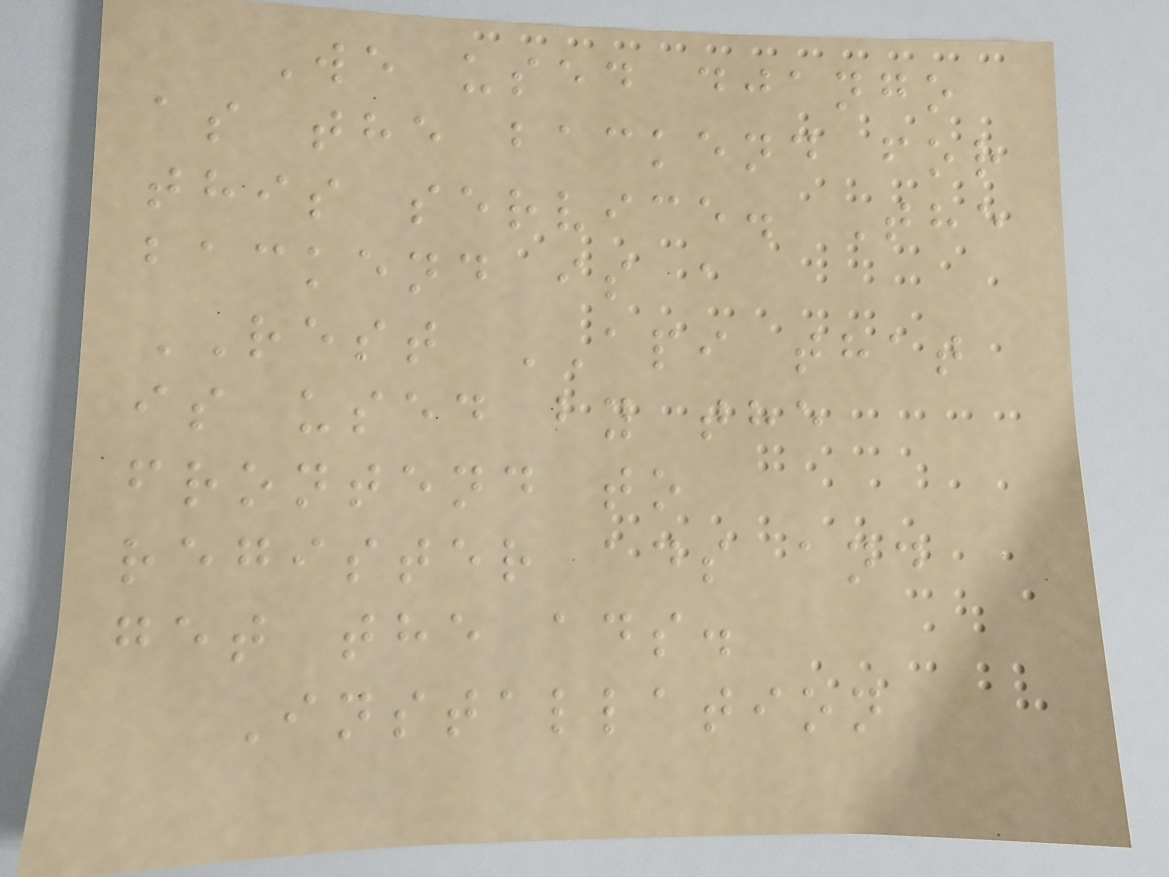We used django
as the backend for
this service. The
backend is a
REST API that
is used by the
frontend to
register ads and
get the ads.
Installation
